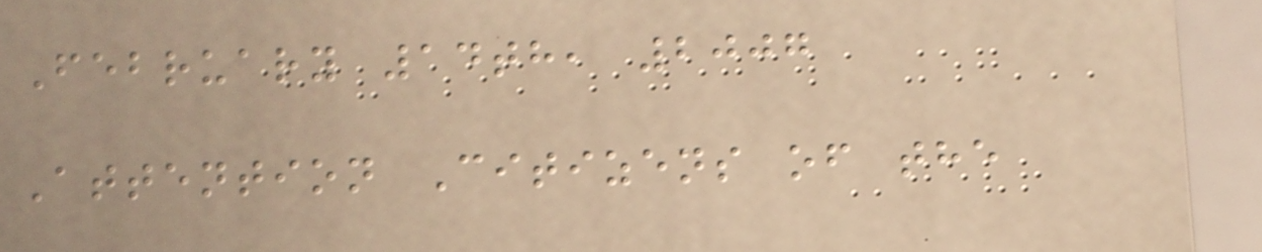February 14th, 2007
Attention Citizens of the
